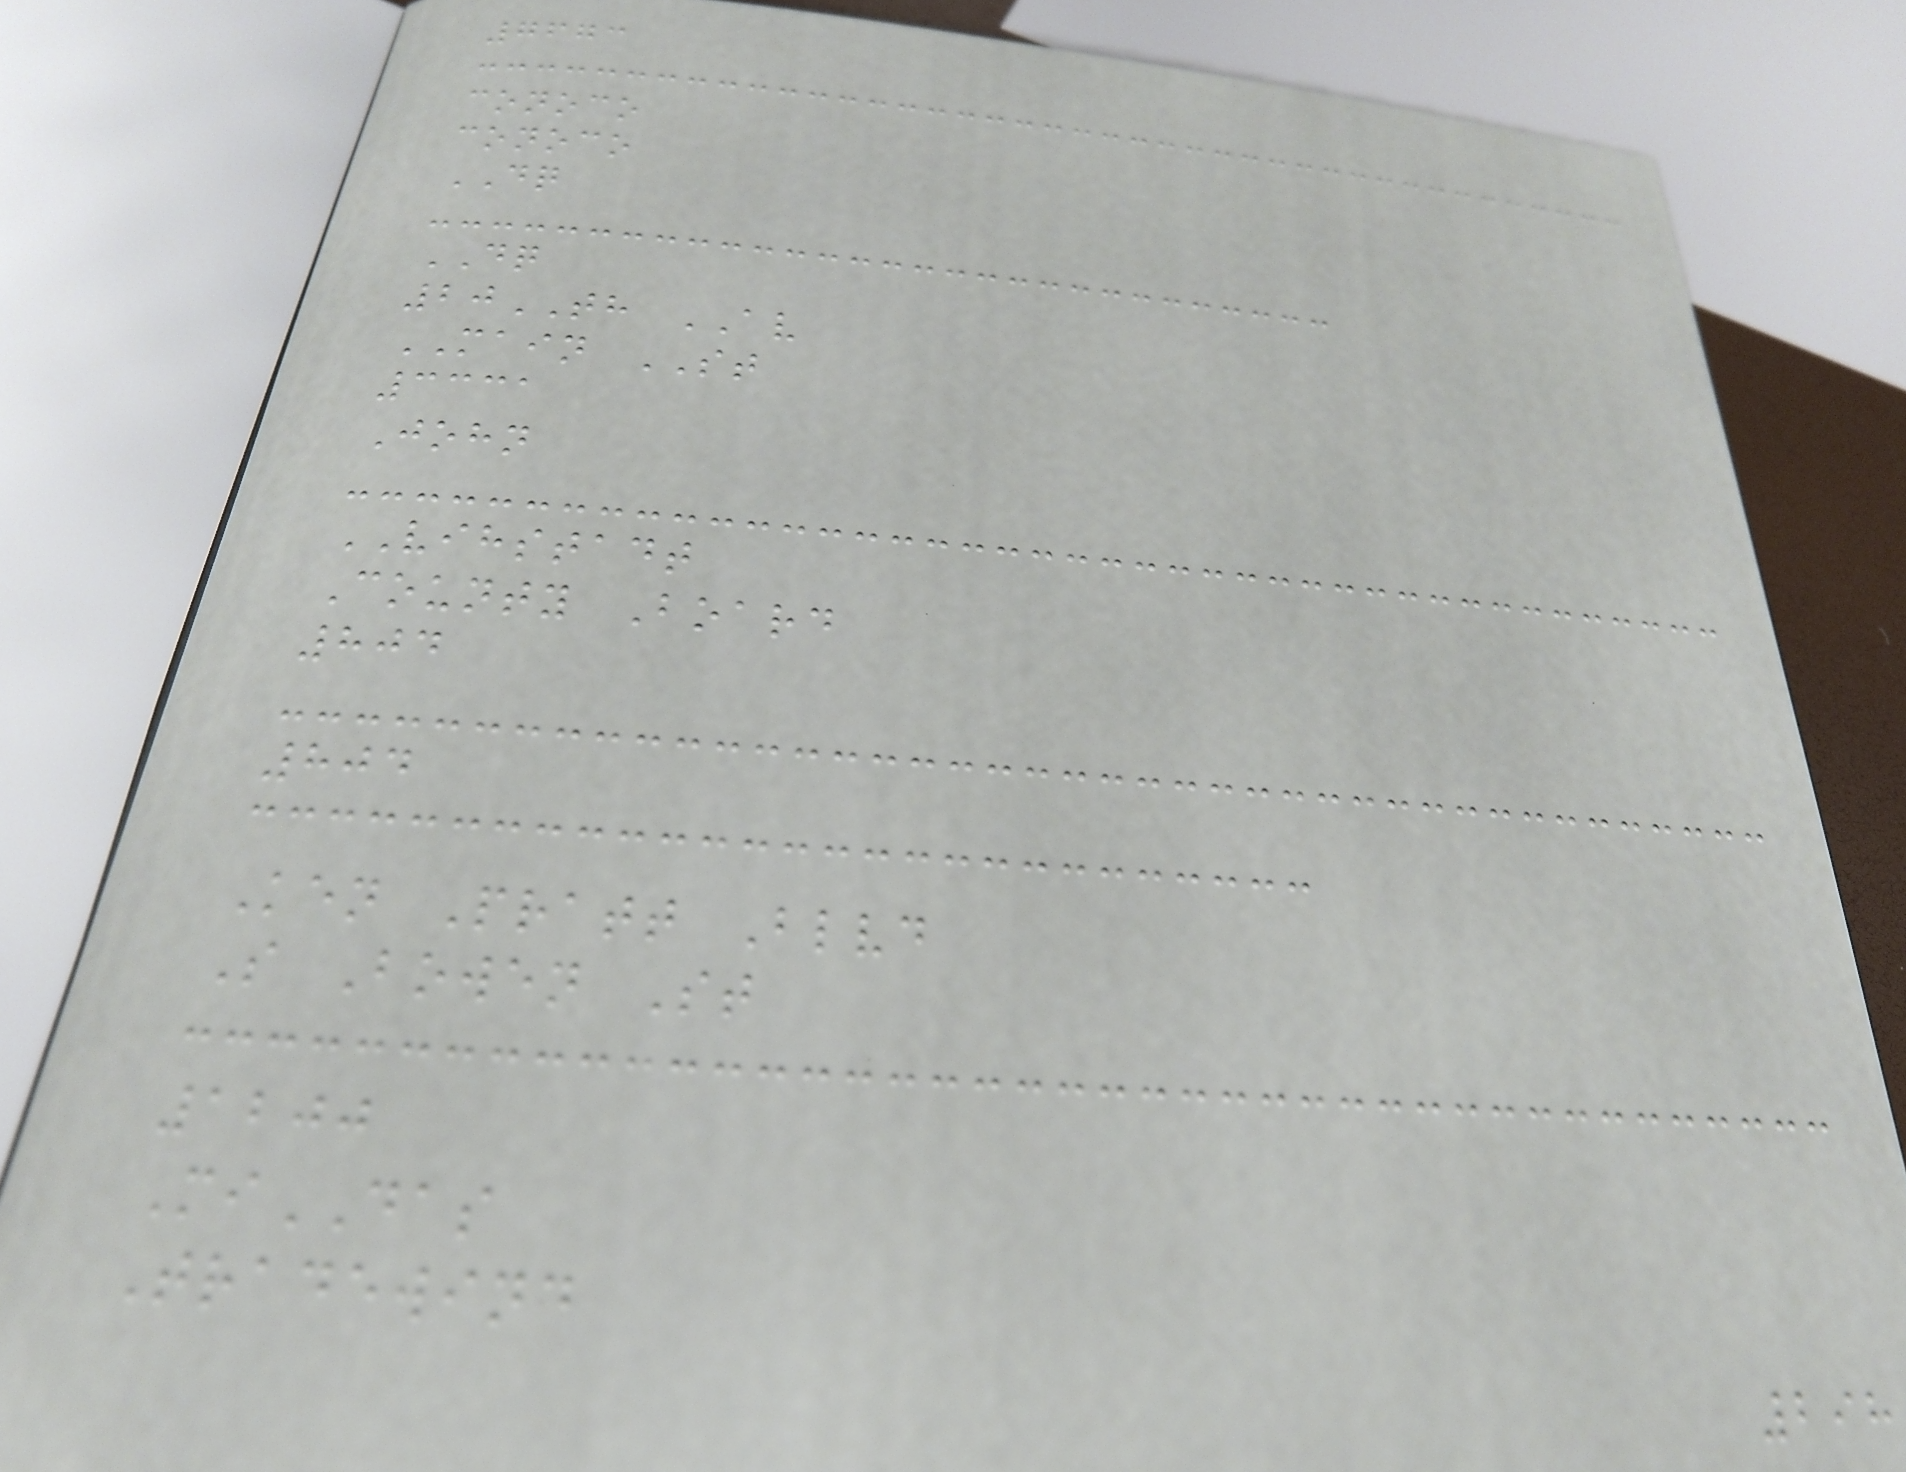7673
conoco
conoco
DQ
DQ
20TH AV
MAIN ST
3331
John
VIHSTADT
County Board
804
804
Ken Pratt Blvd
S Bowen St
1200
MiDAS
Tradewind
298
